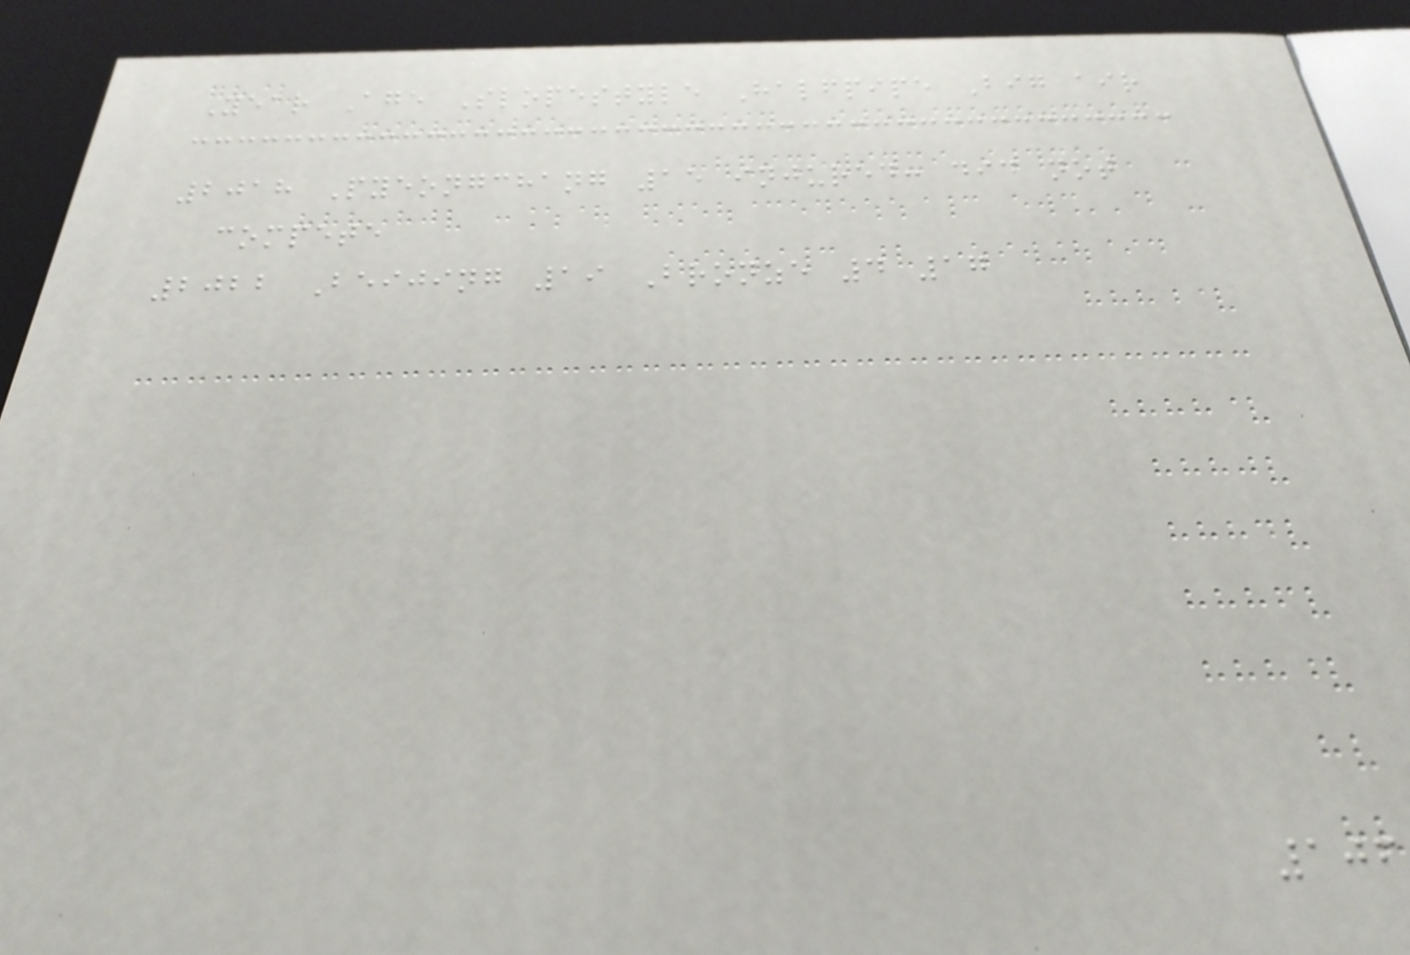Year Age Slopestyle Halfpipe Big air
2018 Pyeongchang 15 injured: did not
compete
2022 Beijing 19 Bronze 4 17
106
